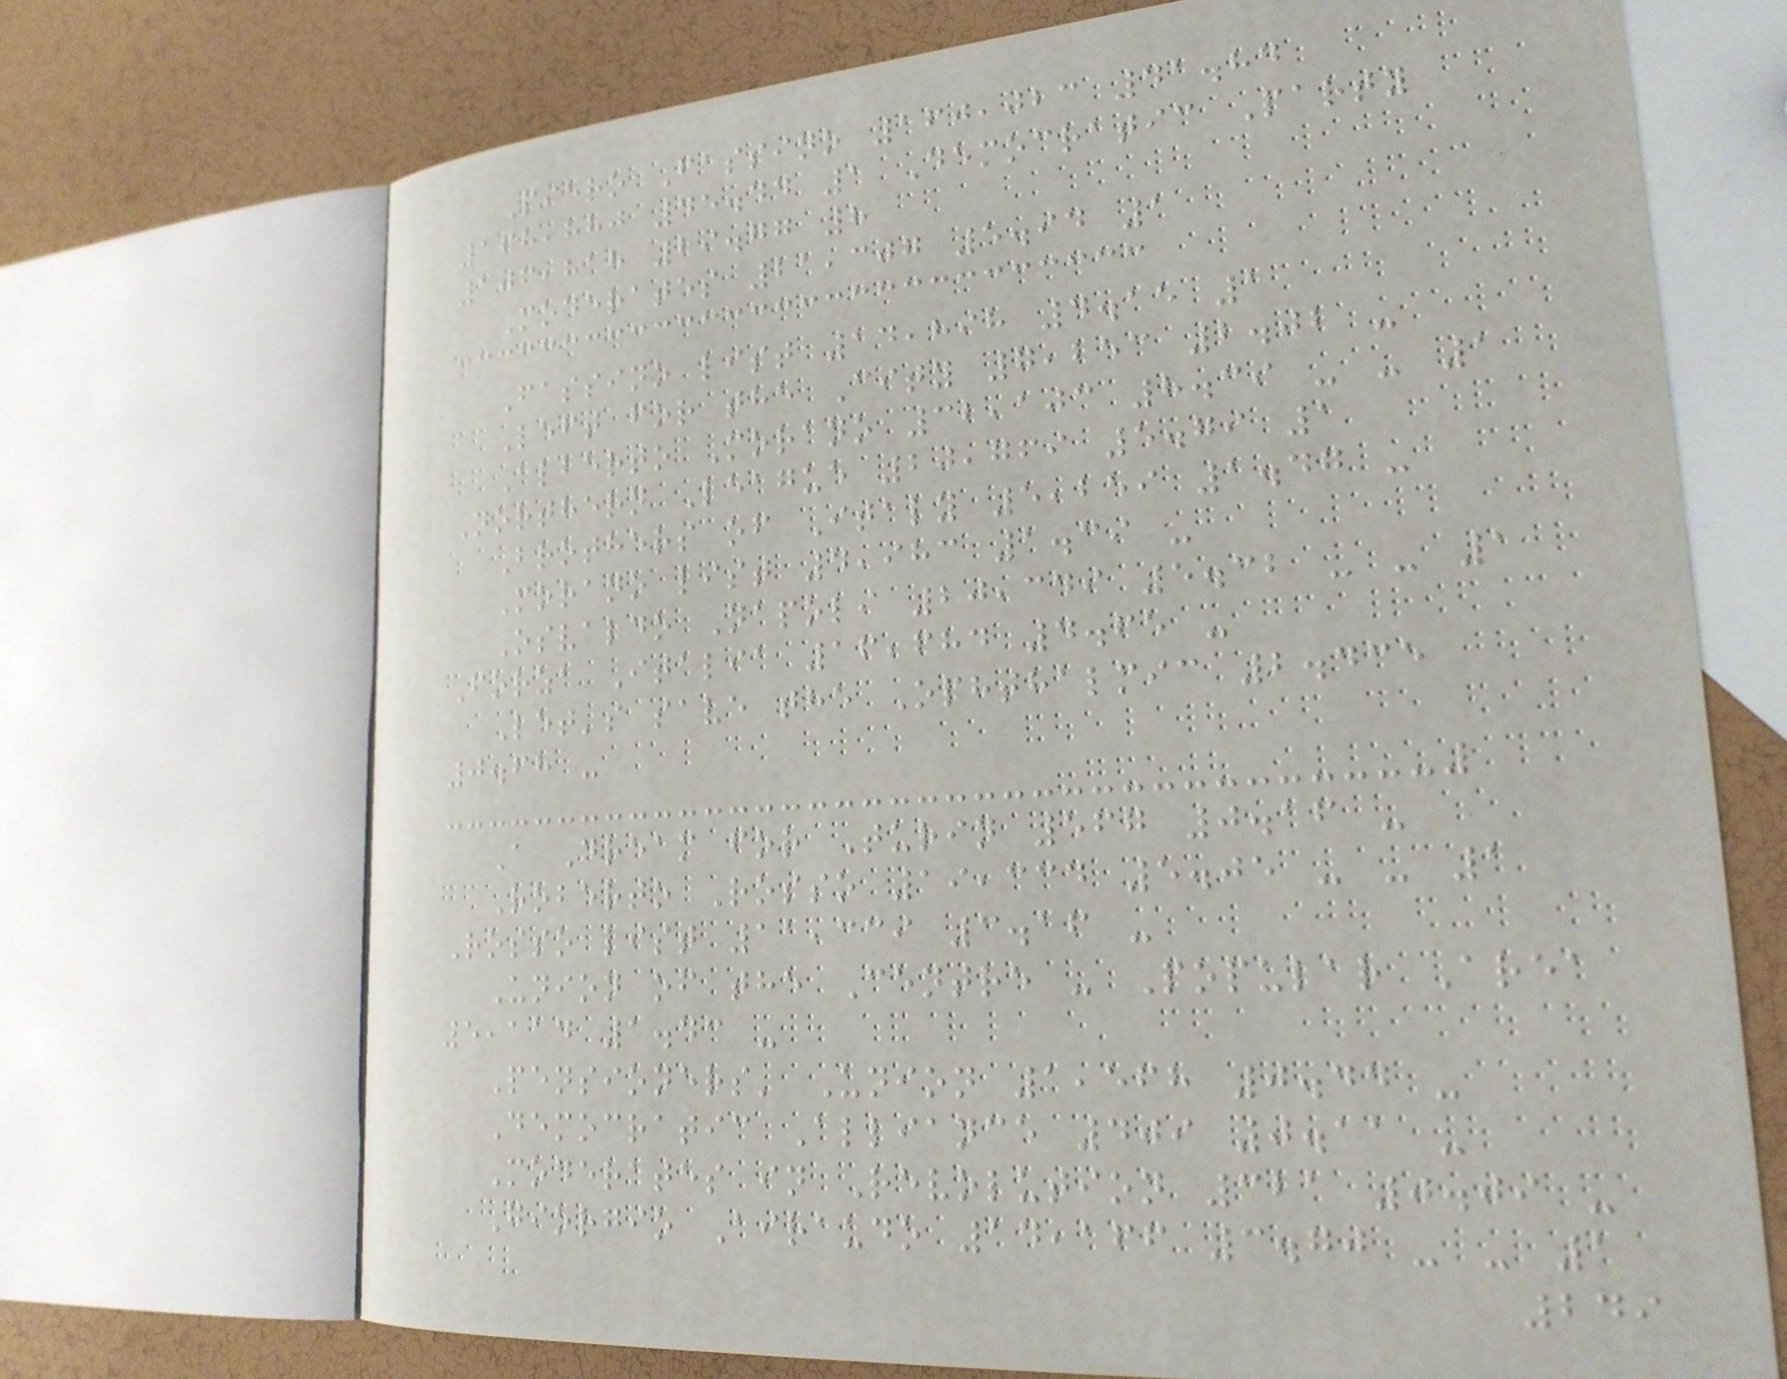Piero Fassino 160,023 41.84
168,880 45.44 1 Democratic Party
106,818 29.77 8
Moderates 21,307 5.94 1
Fassino list 14,898 4.15 1
Left for the City 7,253 2.02 -
Alberto Morano 32,103 8.39 - - 1
Northern League 20,769 5.79 1
Brothers of Italy 5,259 1.47 -
Morano list 4,983 1.39 -
Osvaldo Napoli 20,349 5.32 - - 1
Forza Italia 16,684 4.65 -
Let's save the Ophthalmic 2.435
0.68 -
A Dream for Turin 567 0.16 -
Roberto Rosso 19,334 5.05 - - 1
Rosso list 11,339 3.16 -
Union of the Centre - Popular Area
5,114 1.43 -
Pensioners' Union 1,568 0.44 -
Democratic Alliance 409 0.11 -
Moderates in Revolution 321 0.09 -
Giorgio Airaudo 14,166 3.70 - - 1
249
